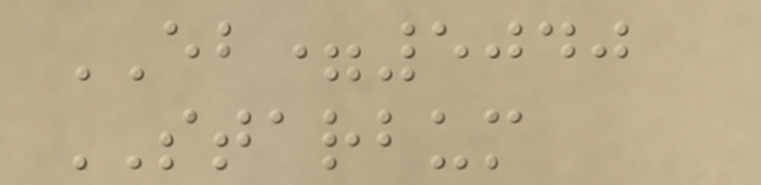EB=5040
STARBUM
